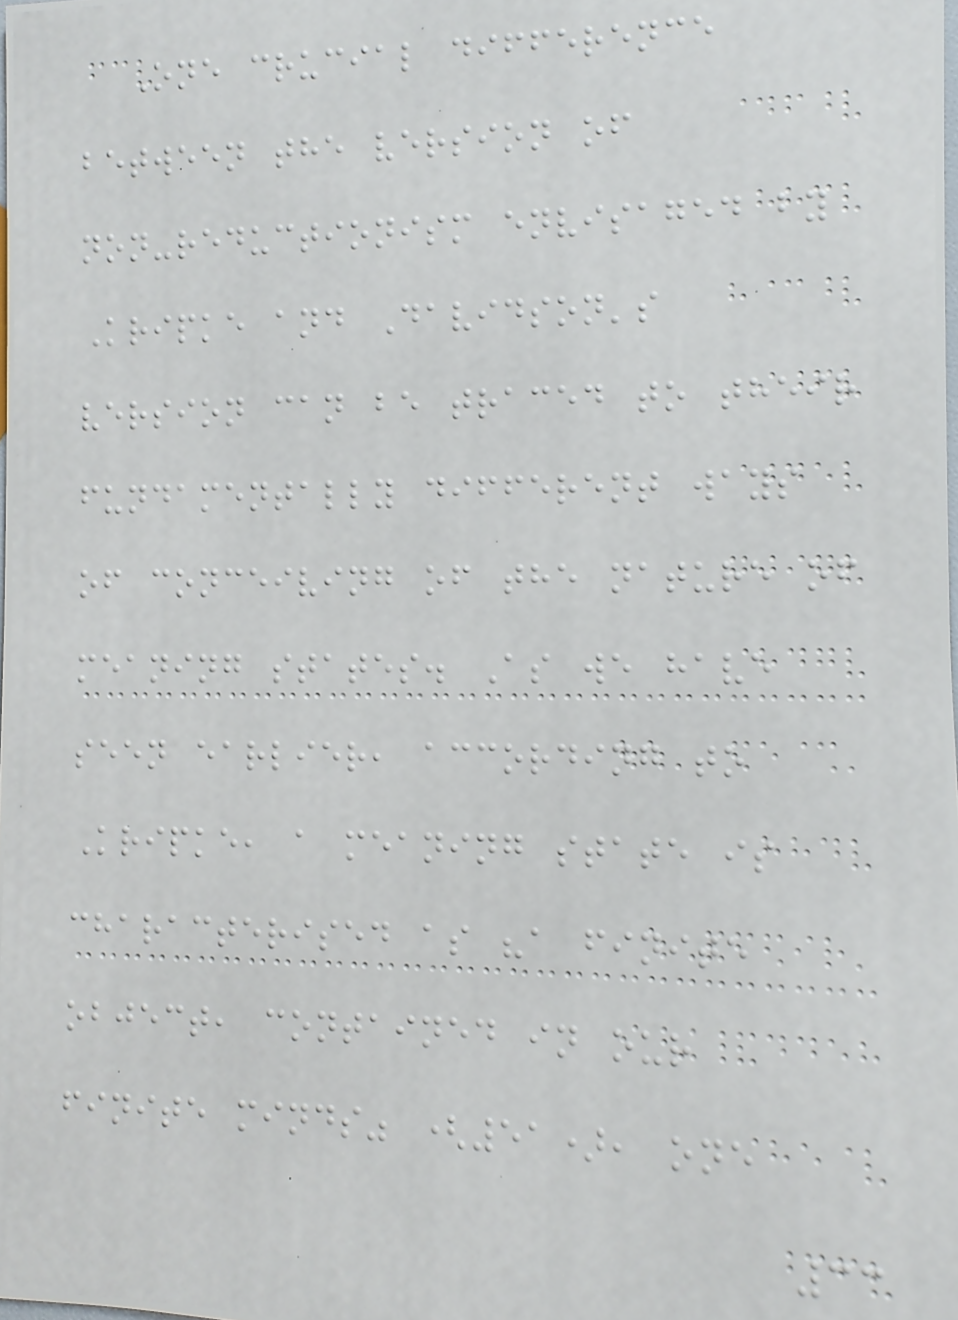One crucial difference
between the version of
non-reductionism envisaged by
Kripke and Davidson's
version can be traced to their
fundamentally different ways
of conceiving of the nature of
meaning states. As we have
seen earlier, according to
Kripke, a meaning state is
characterised as "a finite
object, contained in our
finite minds" (51), one
33
